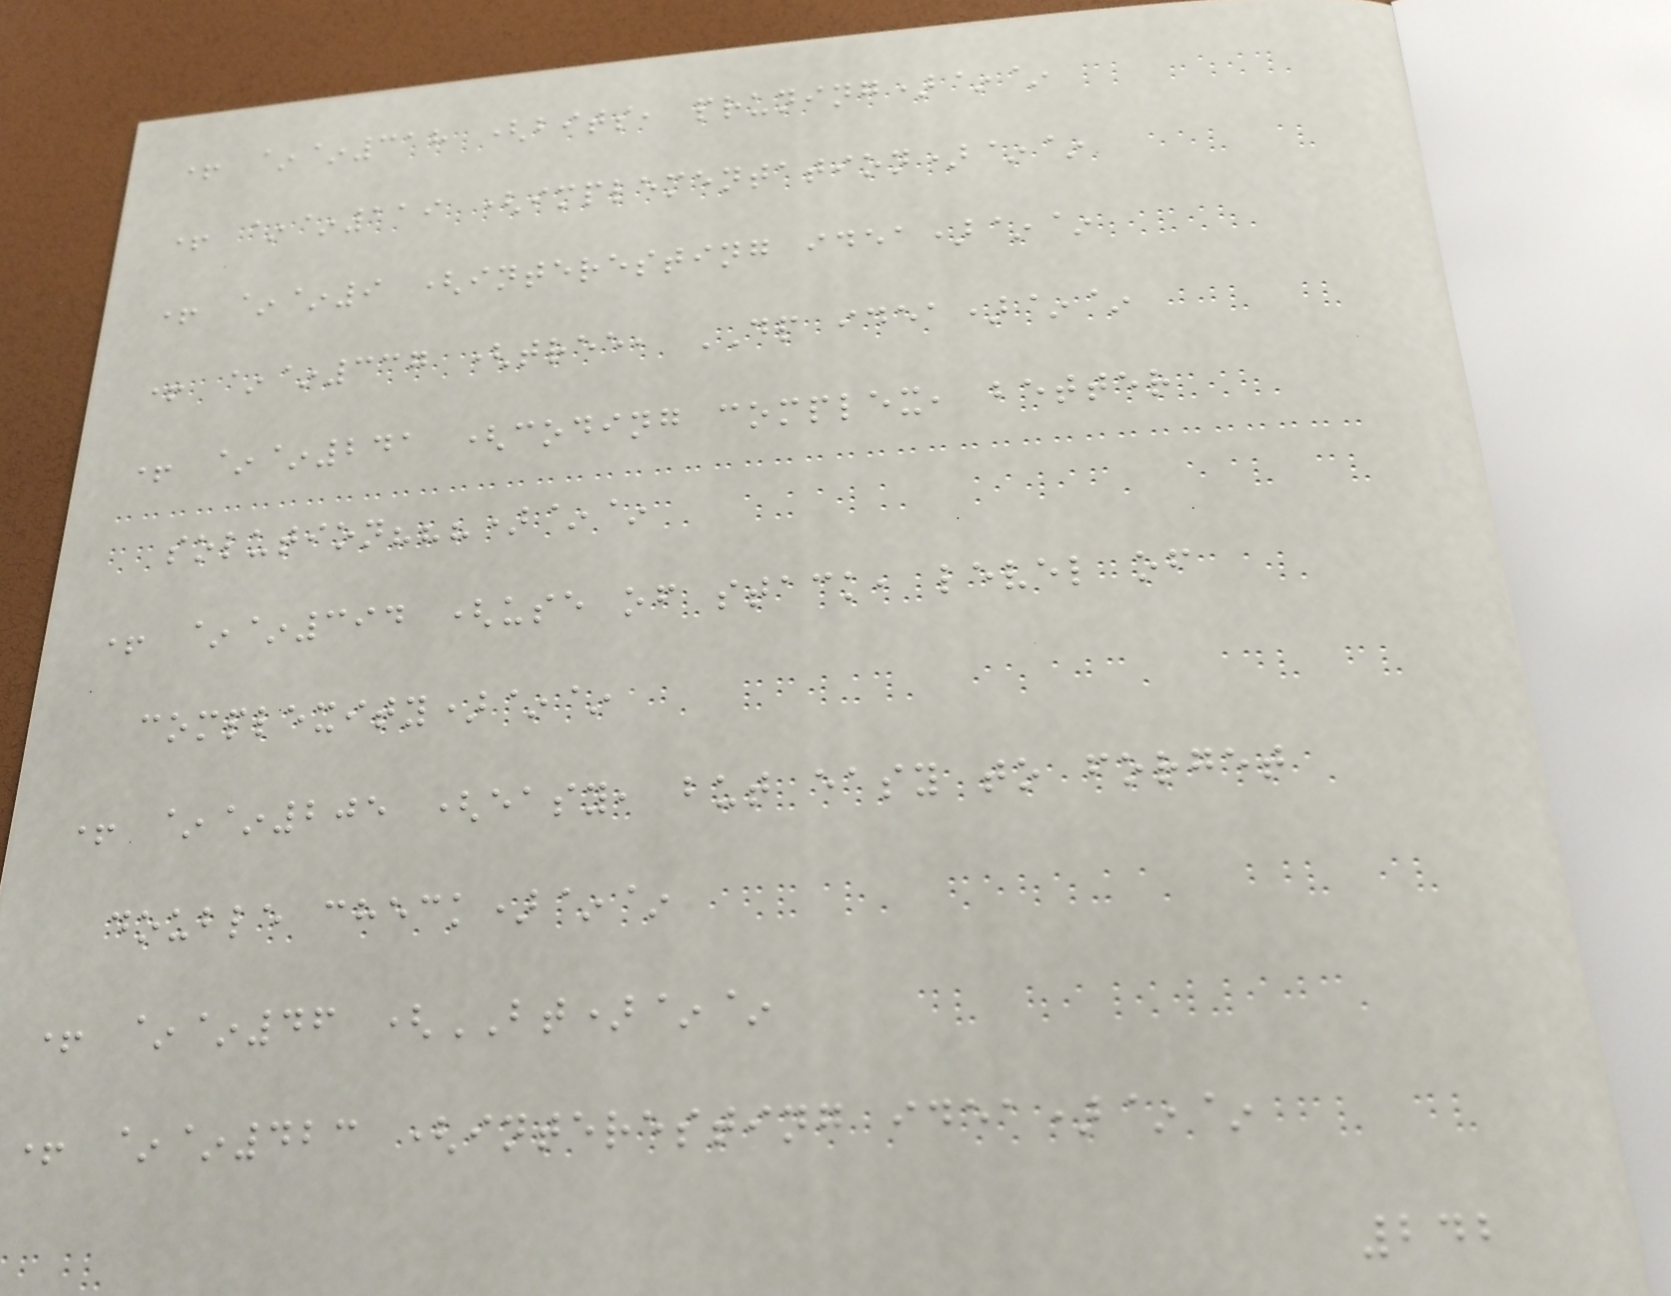+ ~~318 (bits, pruning)~~
+ ~~119 (implementation)~~
+ ~~9 (interesting idea)~~
+ ~~337 (tree, DP idea)~~
+ ~~241 (coding complex, better
solution???)~~
+ ~~394 (use of stack, level of
complexity)~~
+ ~~205 (easy, but easy to forget
double check)~~
+ ~~46 (BT)~~
+ ~~423 (interesting idea)~~
242
